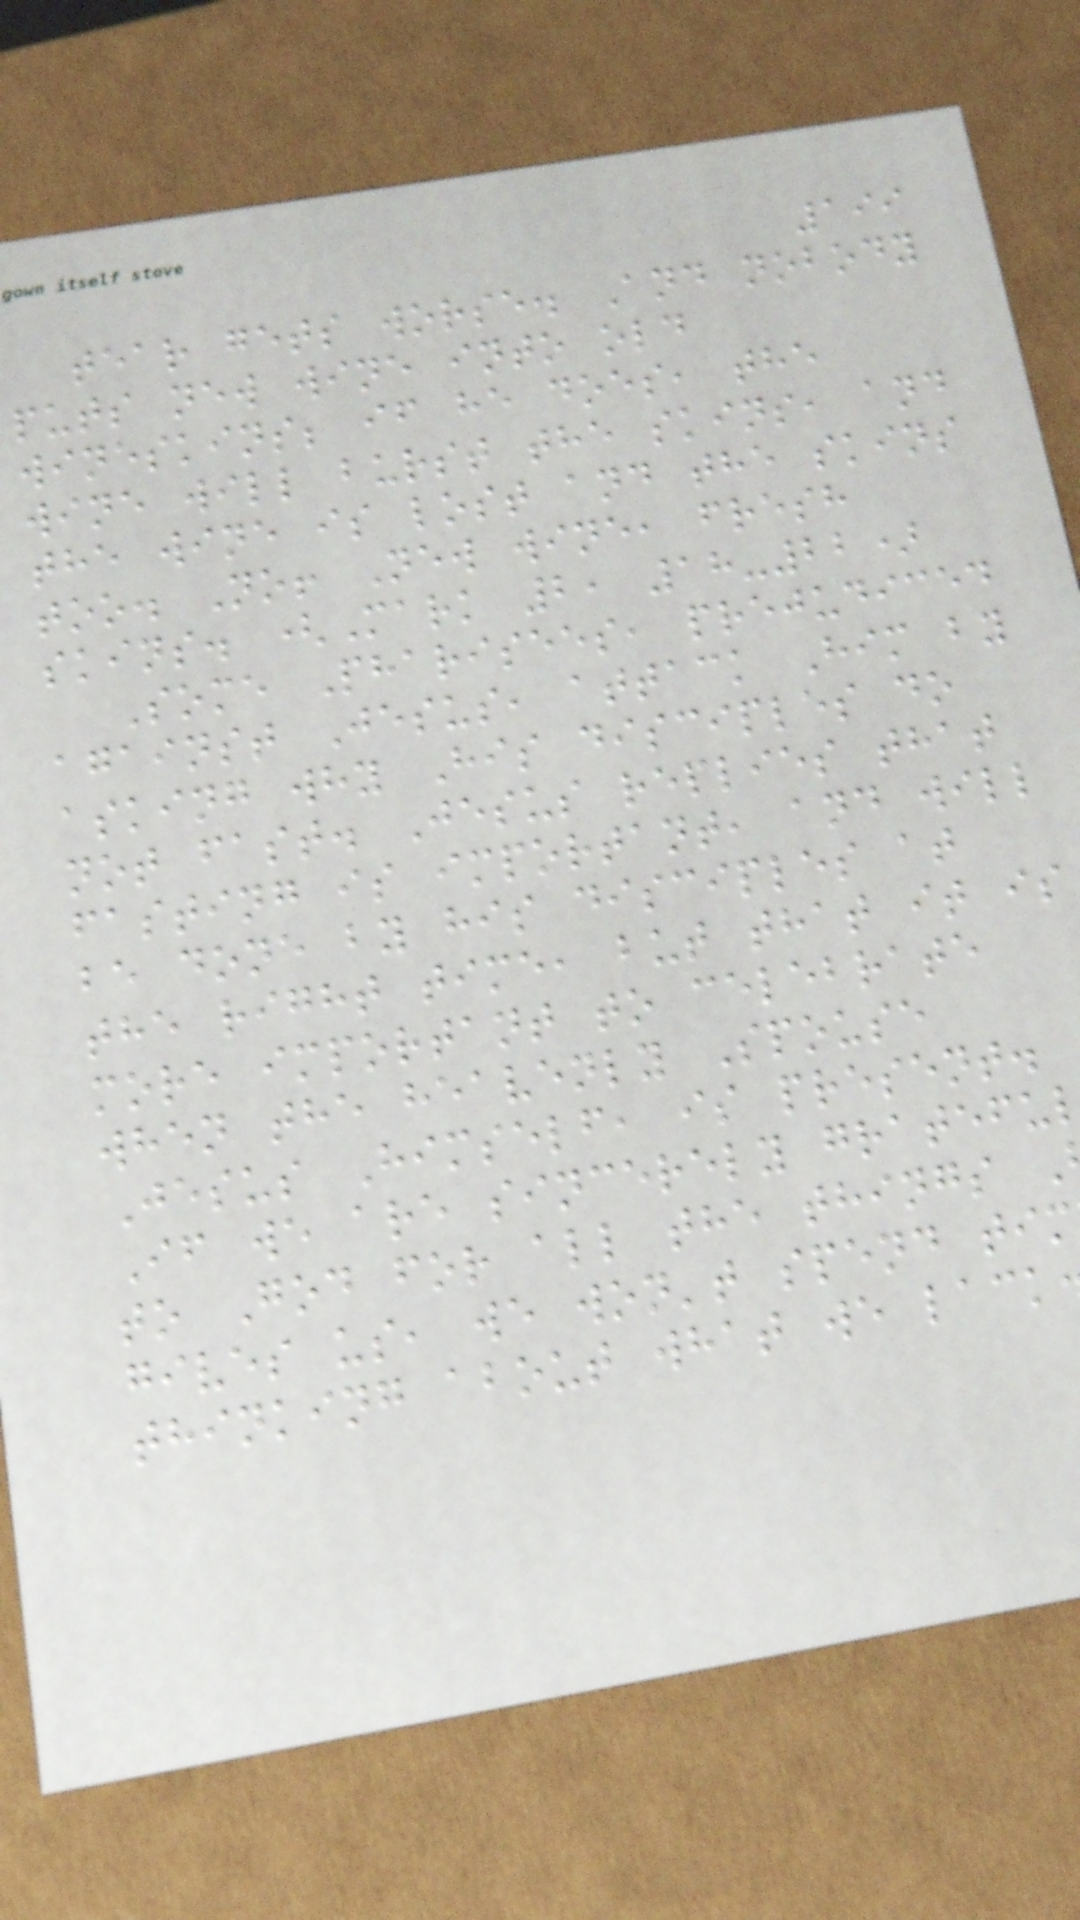199
tear gets worse. And nobody
puts new wine into old
wineskins; if he does, the
wine will burst the skins, and
the wine is lost and the skins
too. No! New wine, fresh
skins. (Mark 2, 18-22)
Some Pharisees, prejudiced
against Jesus, attack Him by
asking why His disciples do
not fast. Jesus replies that
fasting is important, and will
be done by his disciples at
the right time, but that it is
more important to celebrate
when the heavenly Spouse
Jesus Himself, is present.
If we are sincerely gratefu
to God for all the things
gives us, we won't spend tim
thinking about what we lack
